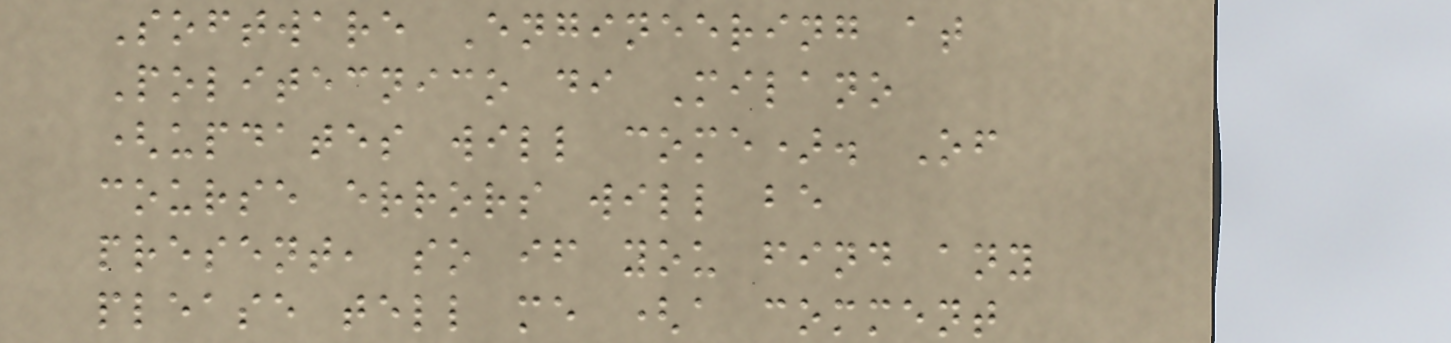Software Engineering at
Politecnico di Milano
(updates will come). Of
course errors will be
present, so if you find any
please tell me (a comment
